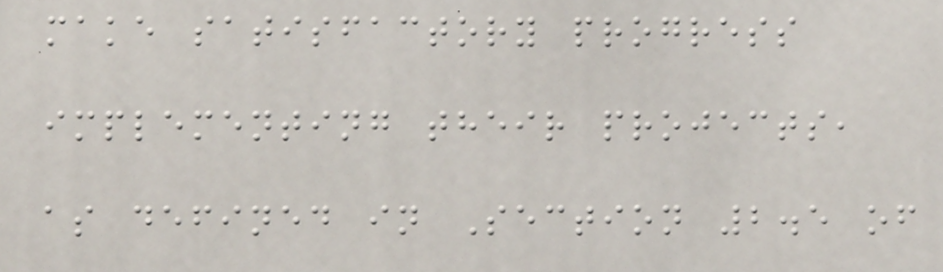make satisfactory progress
implementing their projects,
as defined in Section 2.5 of
